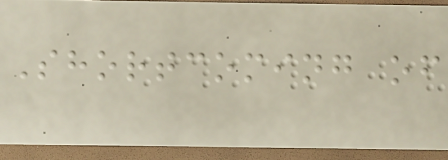Shortcoming of
